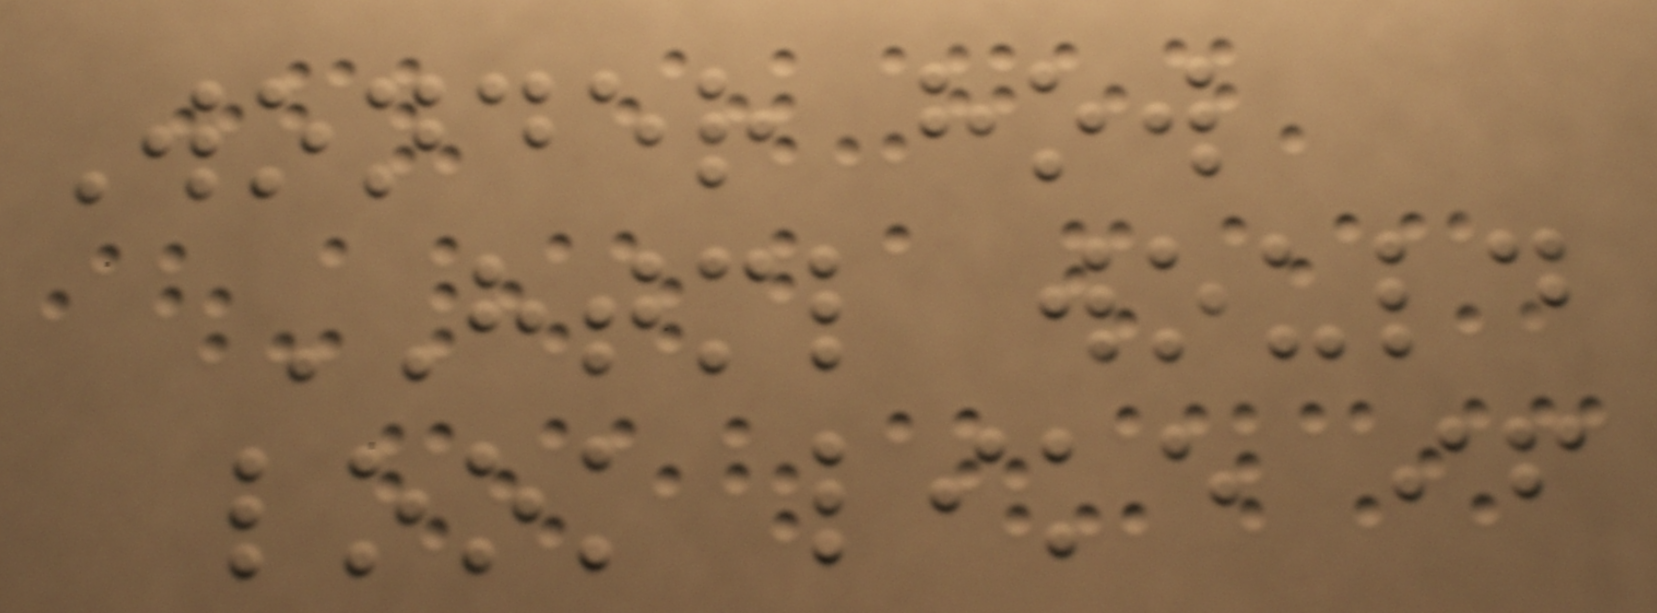Wonder how
HTML would
look like if
